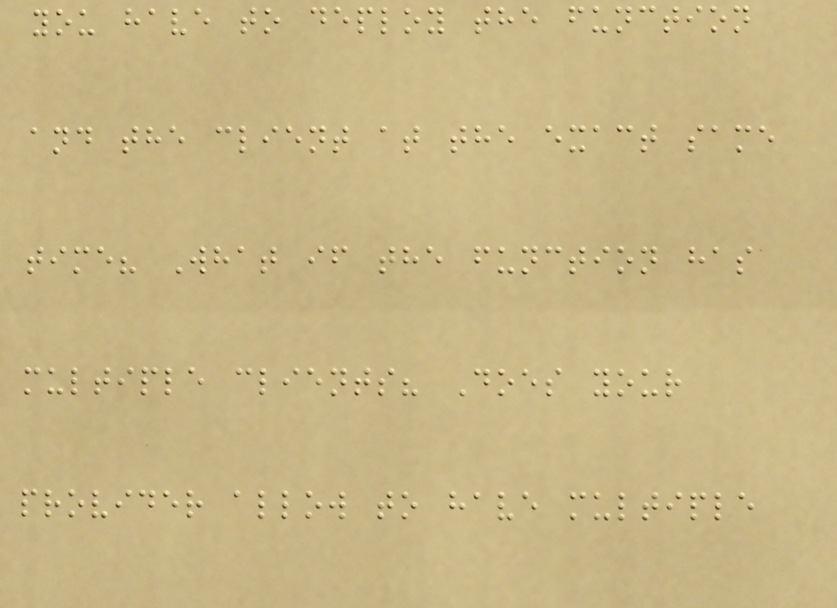you have to deploy the function
and the client at the exact same
time? What if the function has
multiple clients? Does your
provider allow to have multiple
